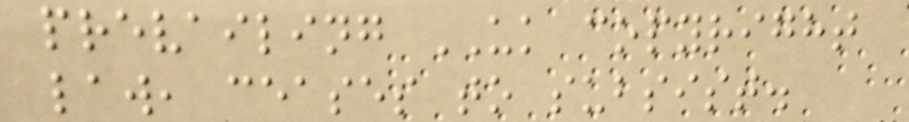prevailing UK copyright
law, ceases to subsist.
